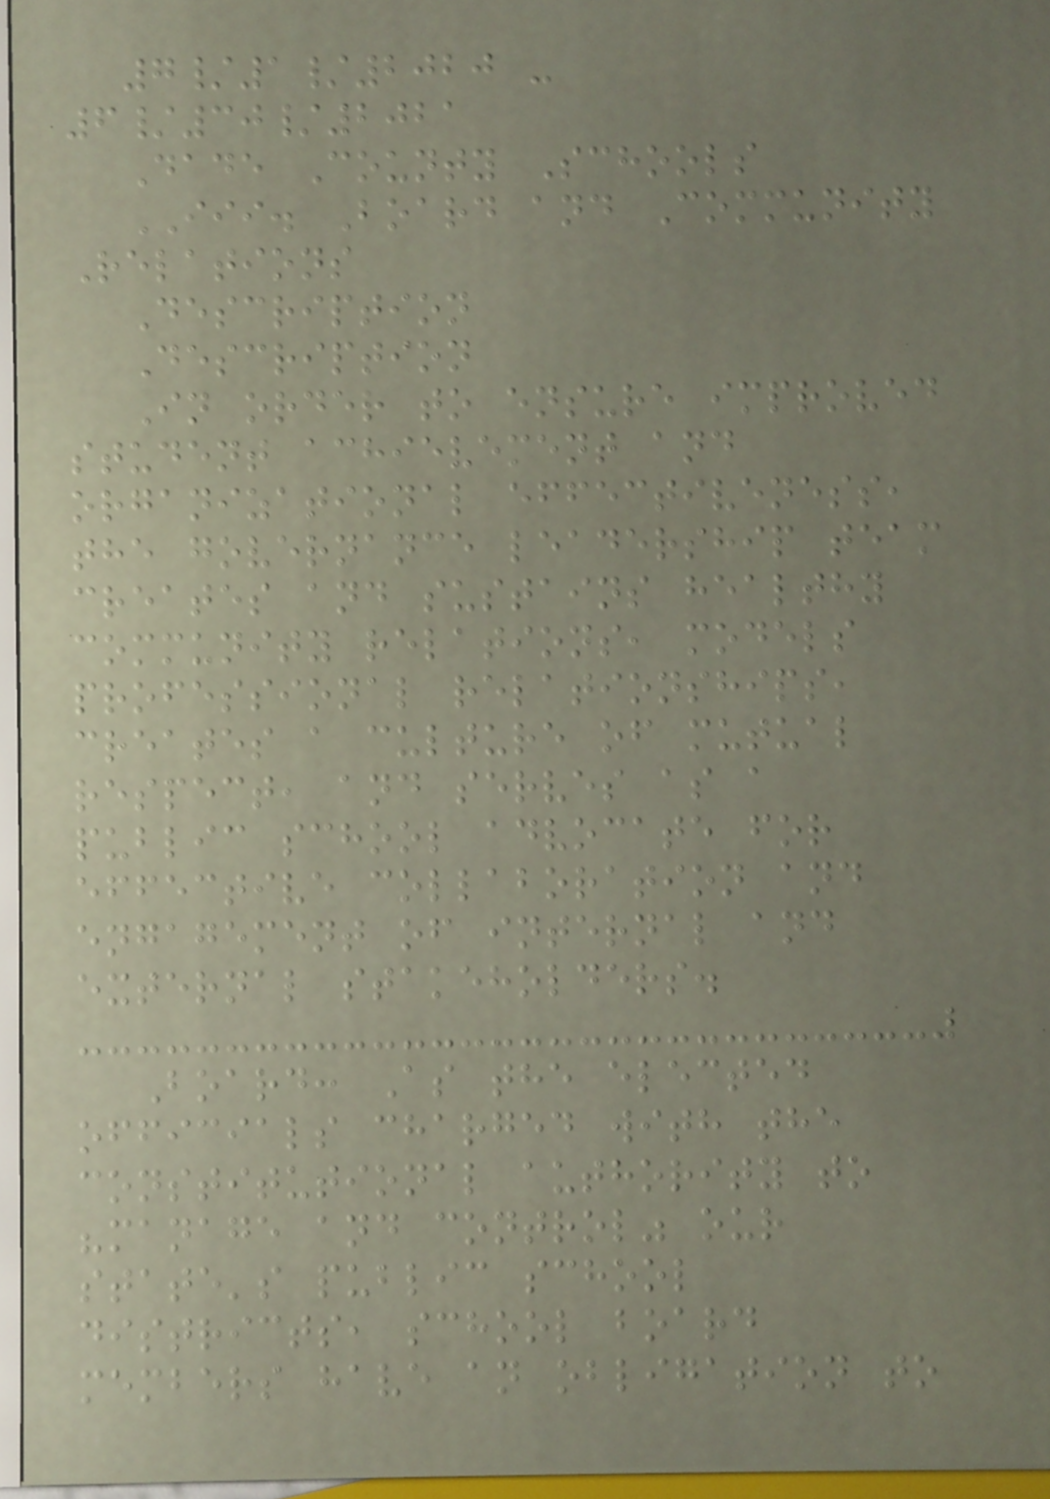7/1/2020 -
6/30/2021
Dade County Schools
III. Board and Community
Relations
Description
Description
In order to ensure improved
student achievement and
organizational effectiveness,
the governance leadership team
creates and sustains healthy
community relations, models
professional relationships,
creates a culture of mutual
respect, and serves as a
public school advocate for
effective collaboration and
engagement of internal and
external stakeholders.
Board: As the elected
officials charged with the
constitutional authority to
"manage and control" our
state's public school
districts, school board
members have an obligation to
